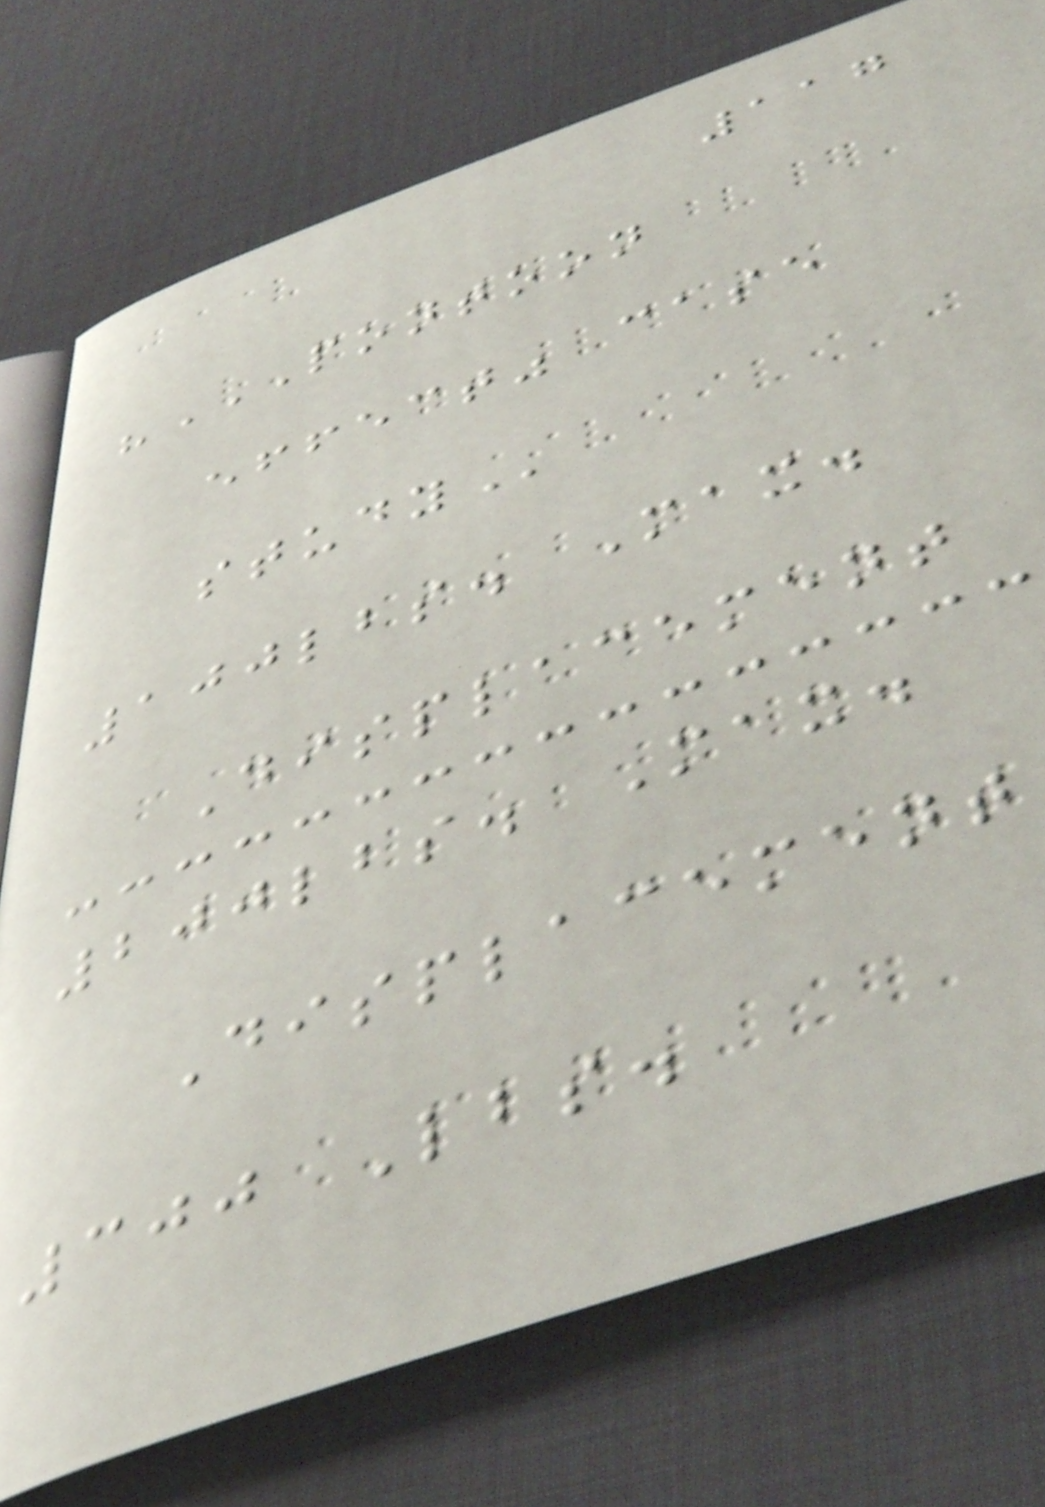117
"PONTOON
EFFECT" CASE
STUDY
100lbs. Max.
Displacement
200lbs. Max.
Displacement
300 Lbs.
